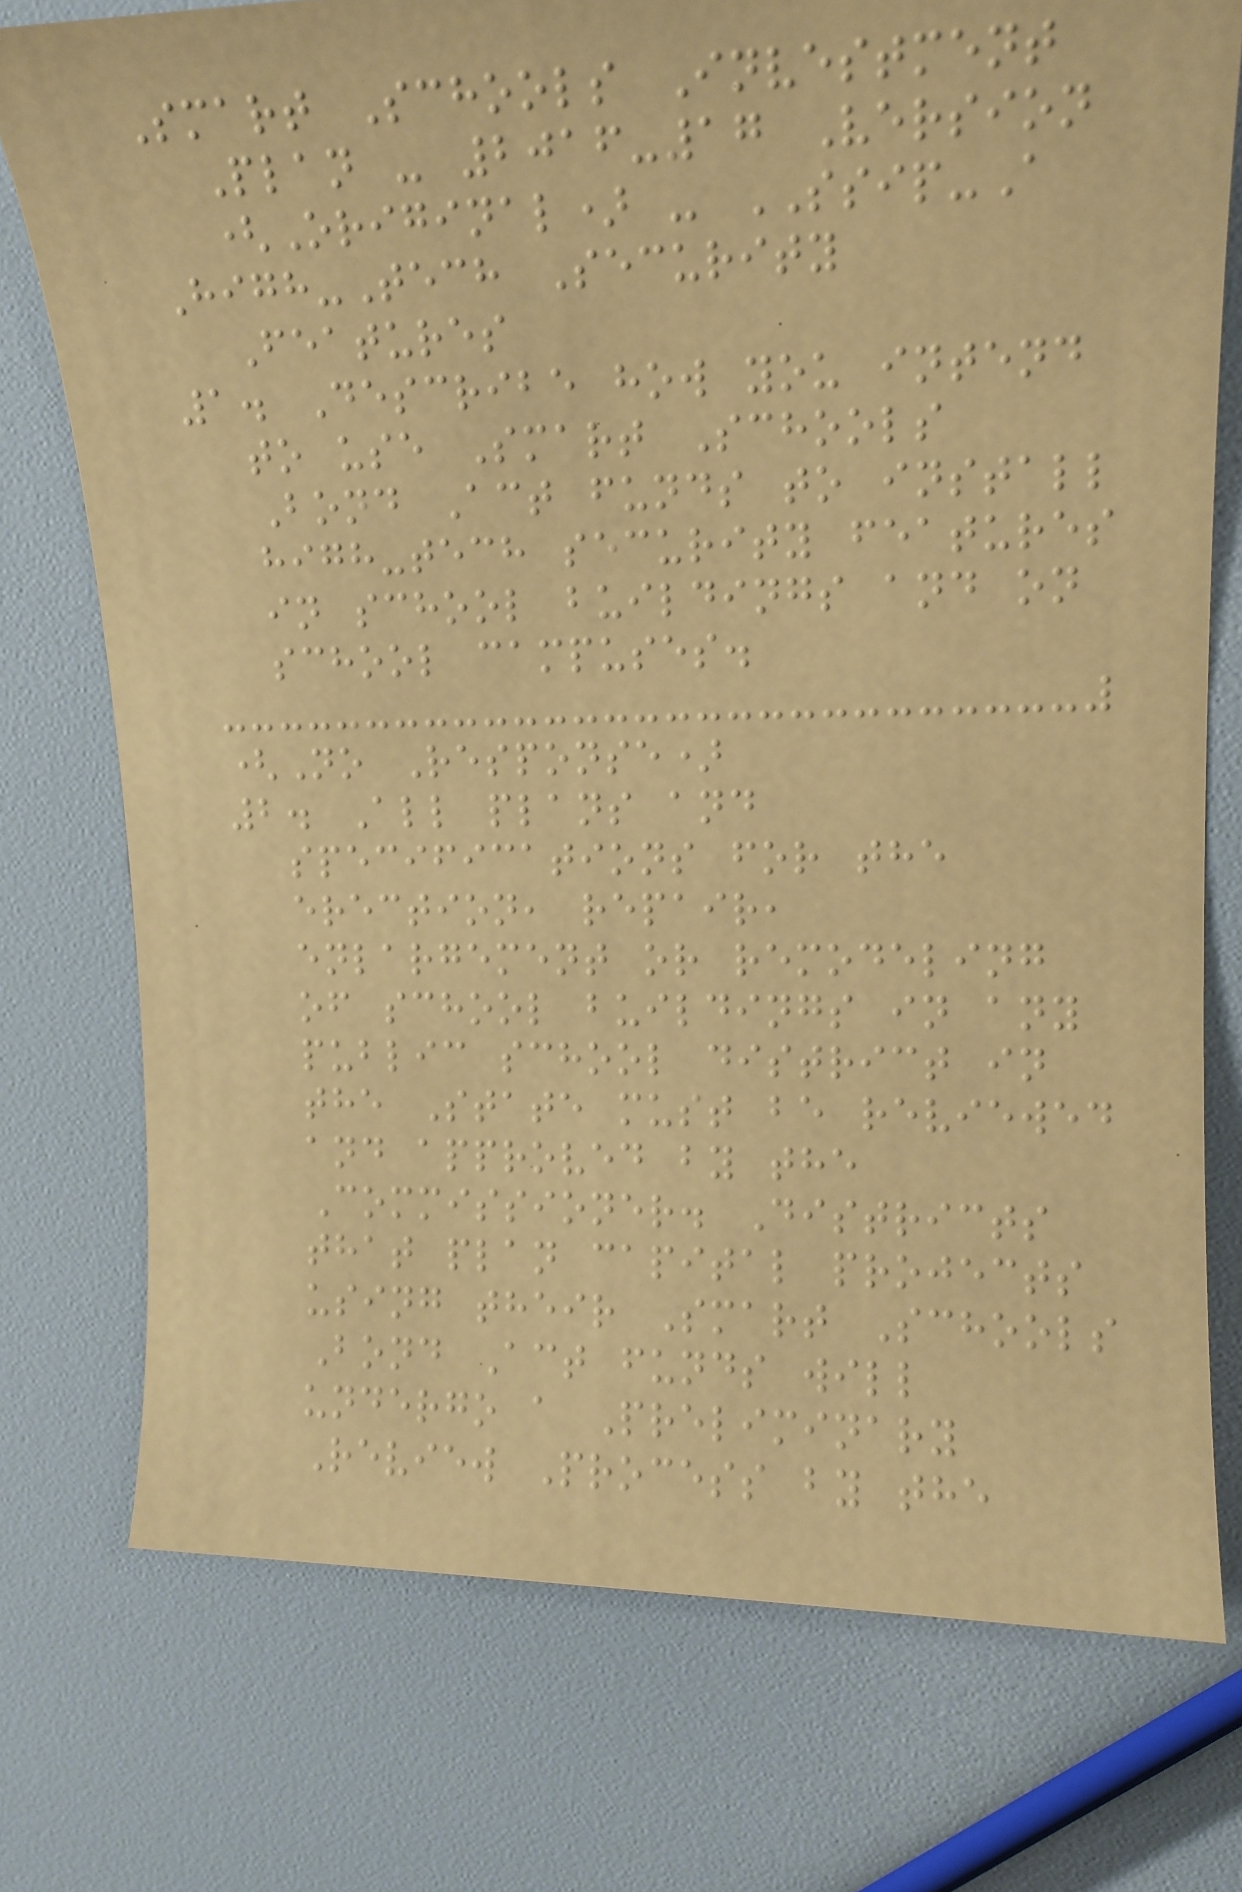Smart Schools Investment
Plan - 2016-17 Version
(Original) - SSIP-A
High-Tech Security
Features
1. Describe how you intend
to use Smart Schools
Bond Act funds to install
high-tech security features
in school buildings and on
school campuses.
(No Response)
2. All plans and
specifications for the
erection, repair,
enlargement or remodeling
of school buildings in any
public school district in
the State must be reviewed
and approved by the
Commissioner. Districts
that plan capital projects
using their Smart Schools
Bond Act funds will
undergo a Preliminary
Review Process by the
